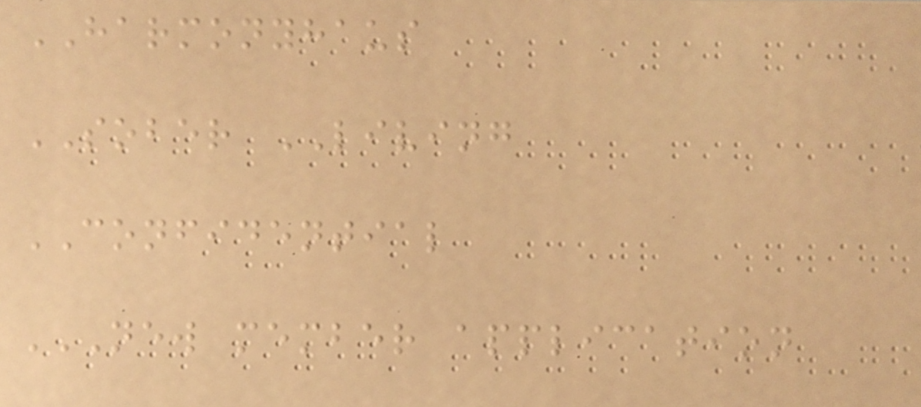HARMONYHAUS
SOBER LIVING
CONFIDENTIAL
NEW MEMBER APPLICATION
